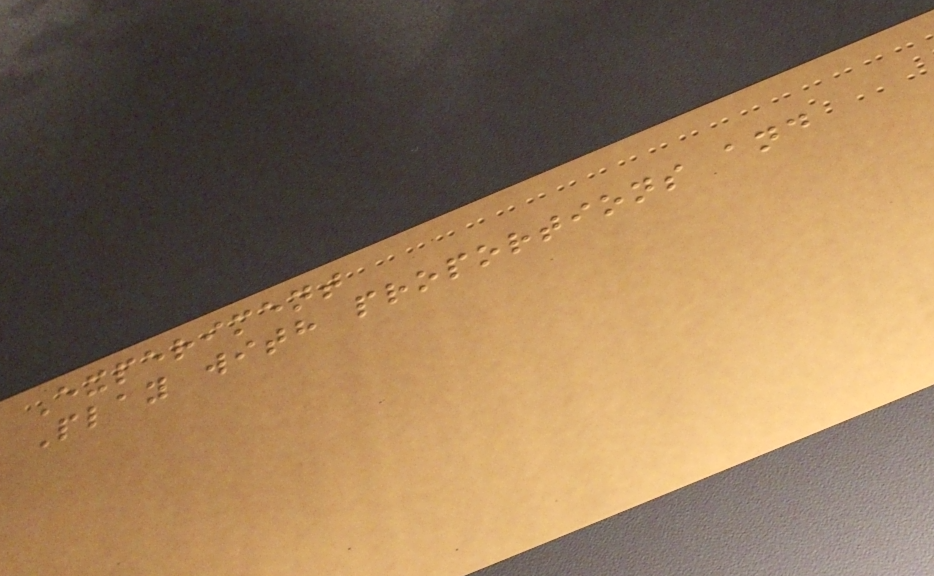Experiment
Play with proportions and
